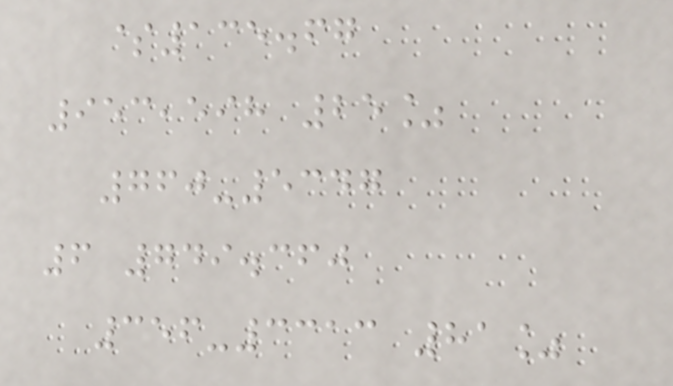$135.67
953,598 25%
760-5347
6 749.360
356-3313 81%
